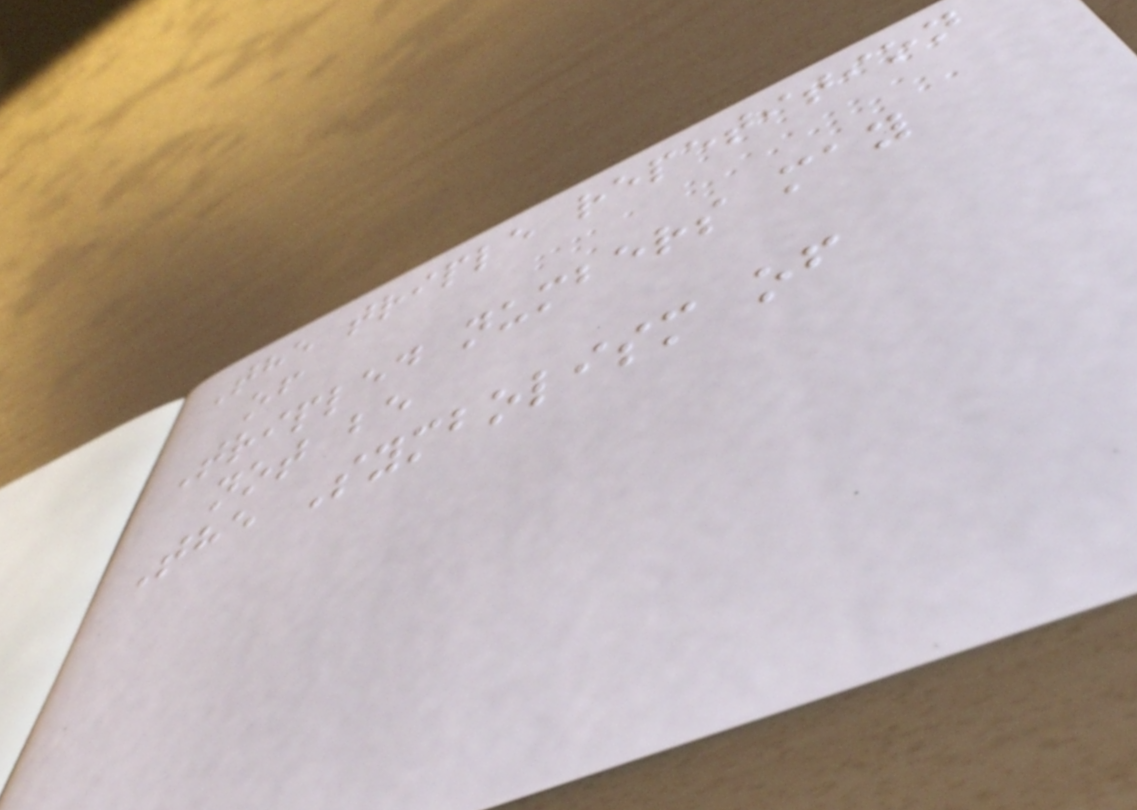The triple repetition
of
Tripled numbers may
not be
The Symbolism of
